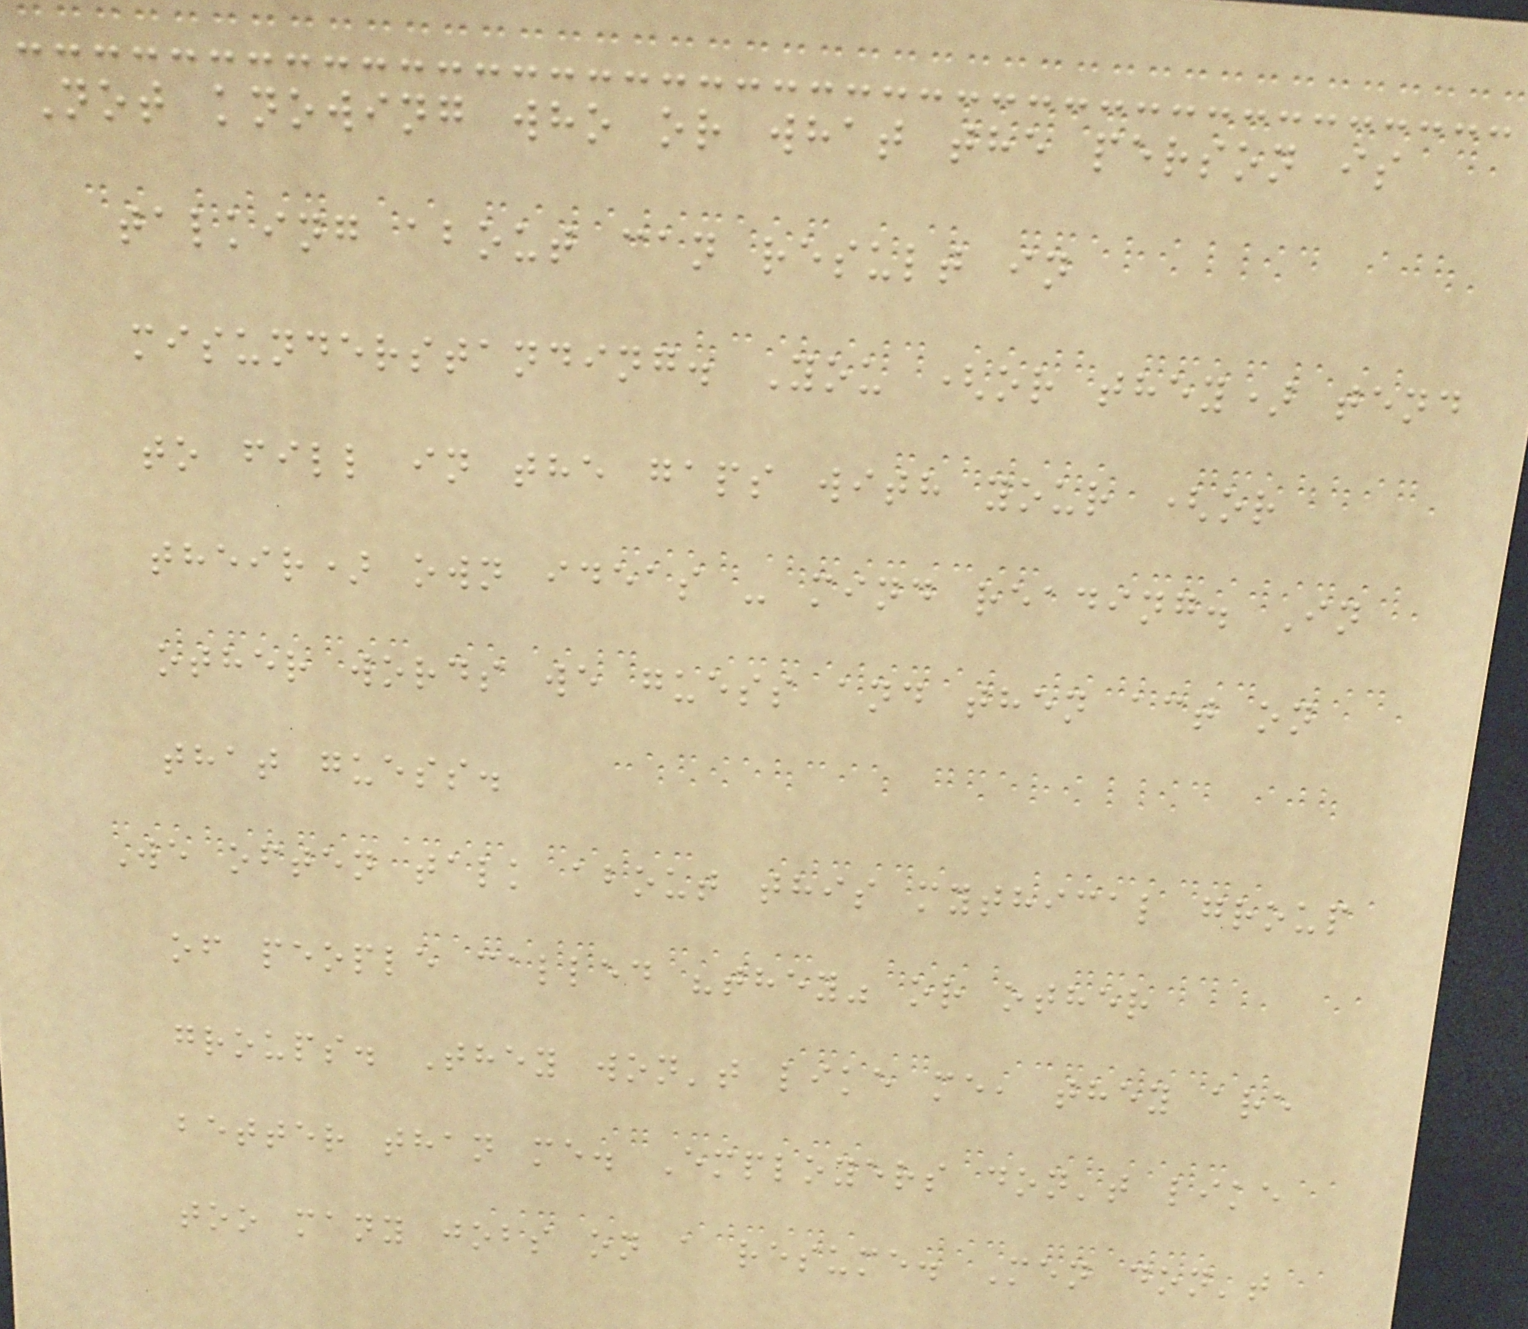Not knowing who or what the person is
talking about can result in
misunderstanding. You (or they) tend
to fill in the gaps with your (or
their) own ideas - mind reading. In
other words we guess and then act on
that guess.
We often talk about this mythical group
of people called "they" or other
groups. They won't like me, they are
better than me. Employers don't like
too many jobs on a resume. Men don't
